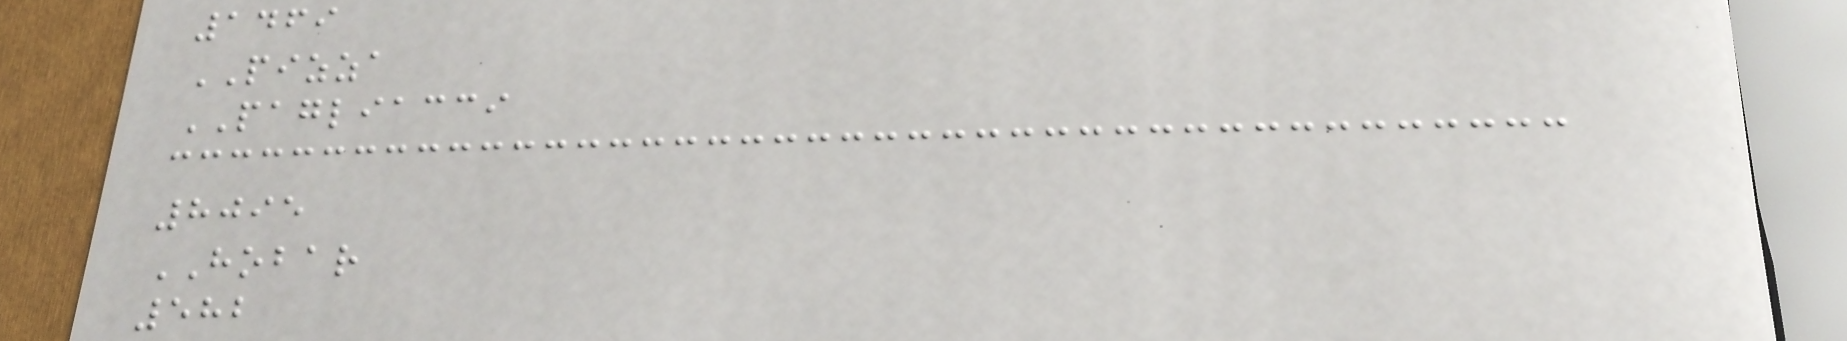1469
PIZZA
PAGLIACCI
8095
HOBAR
582
